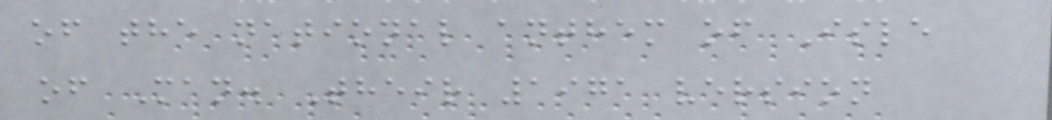of the national anthem of Isle
of Man. Their 1971 version
